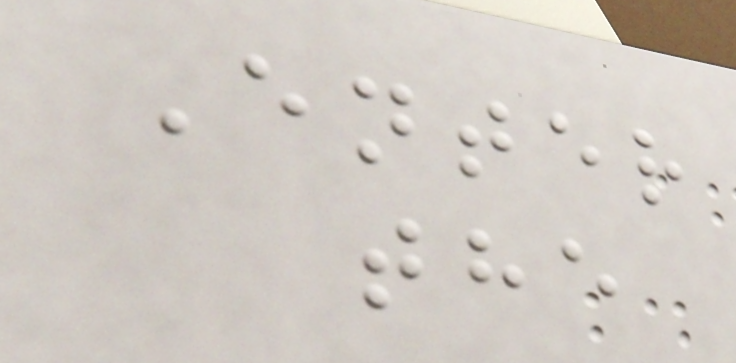Enter
the
